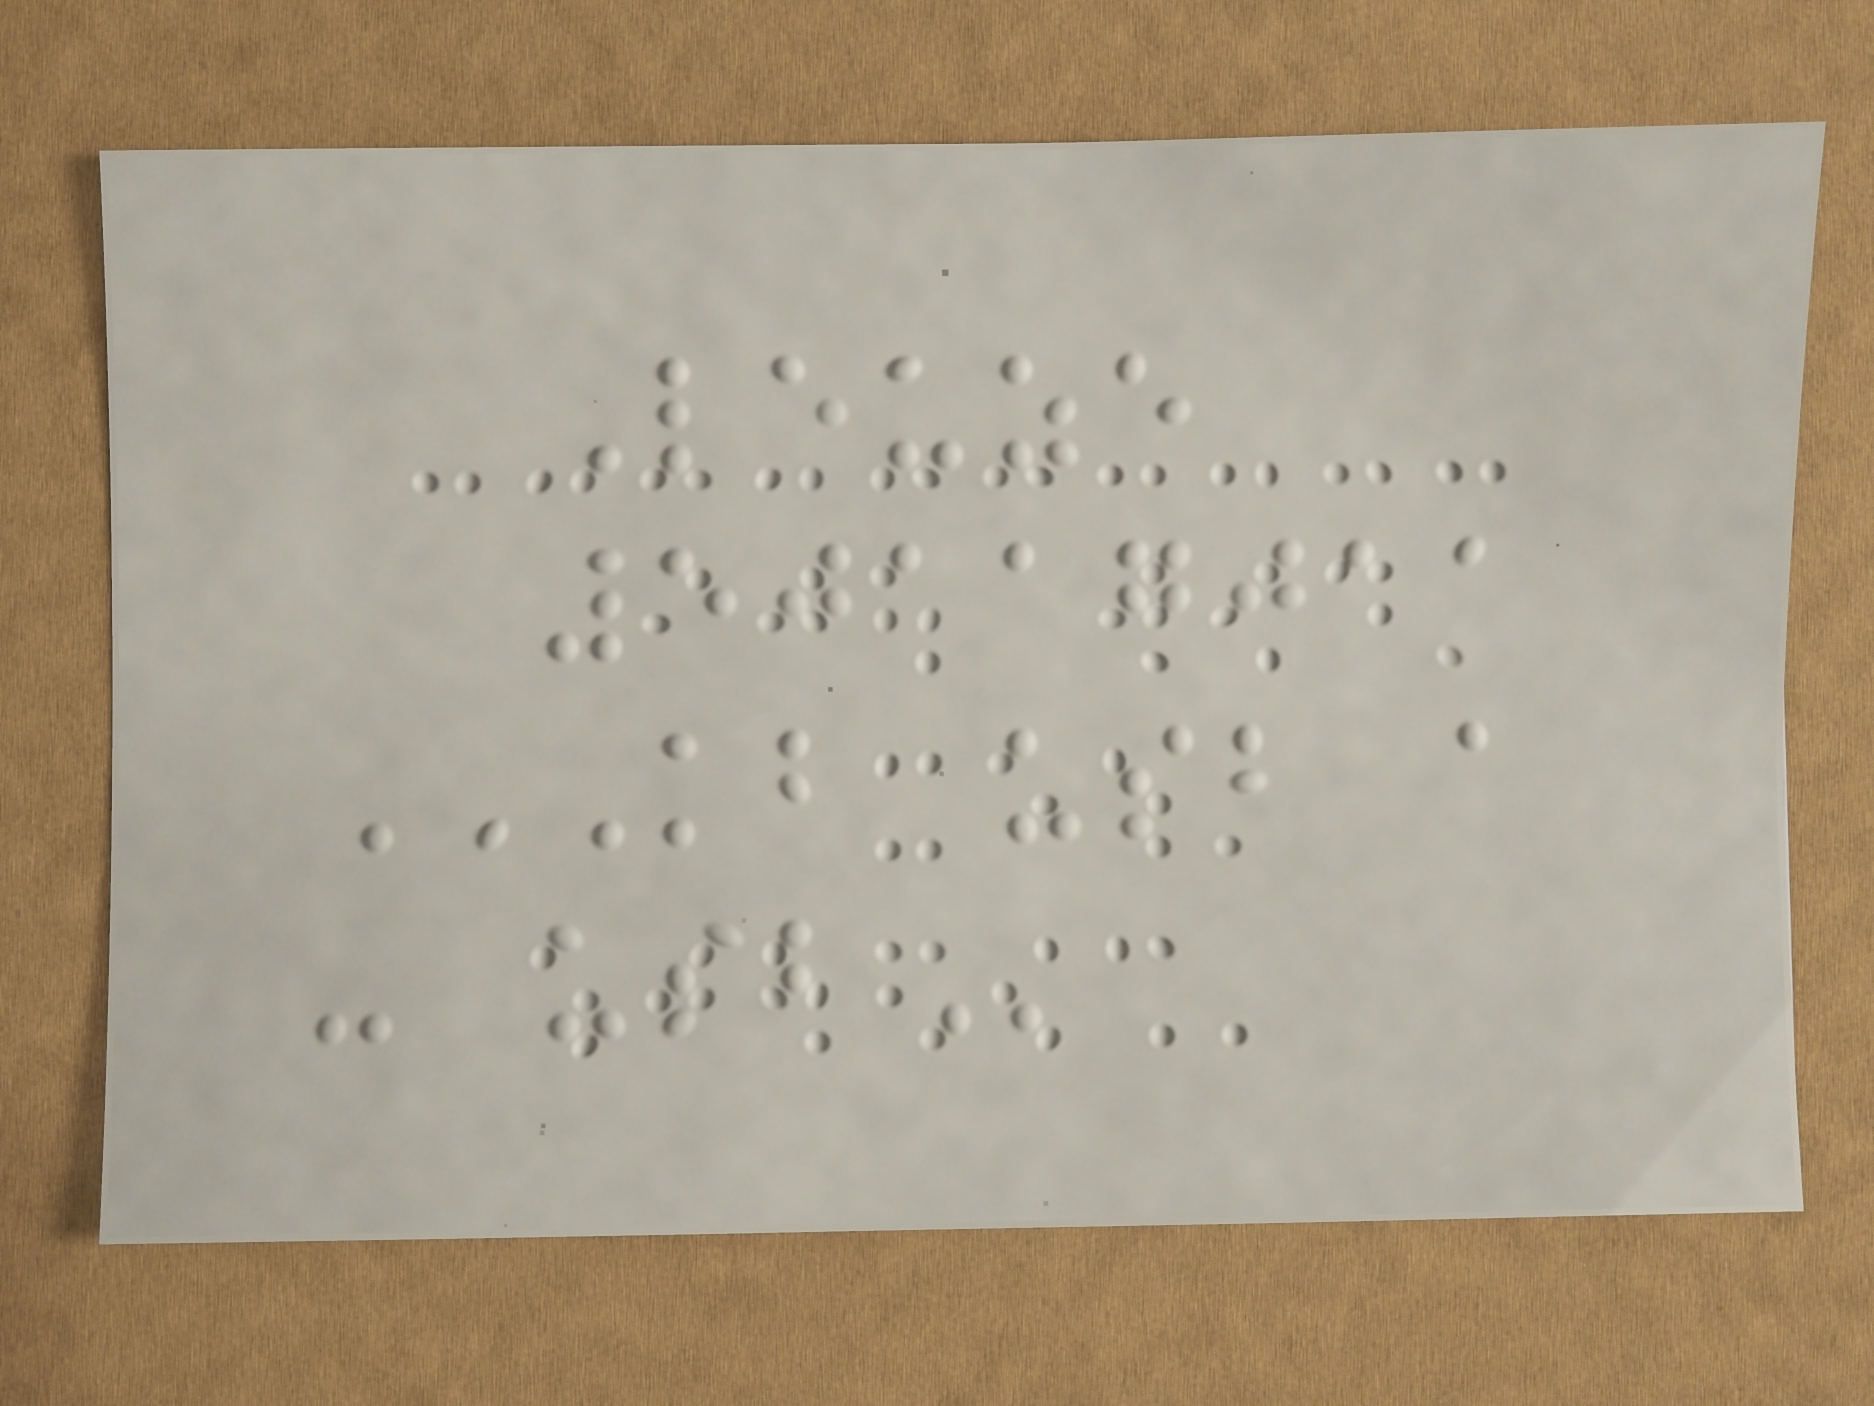Leuze
50117011
KB USB A
- USB
